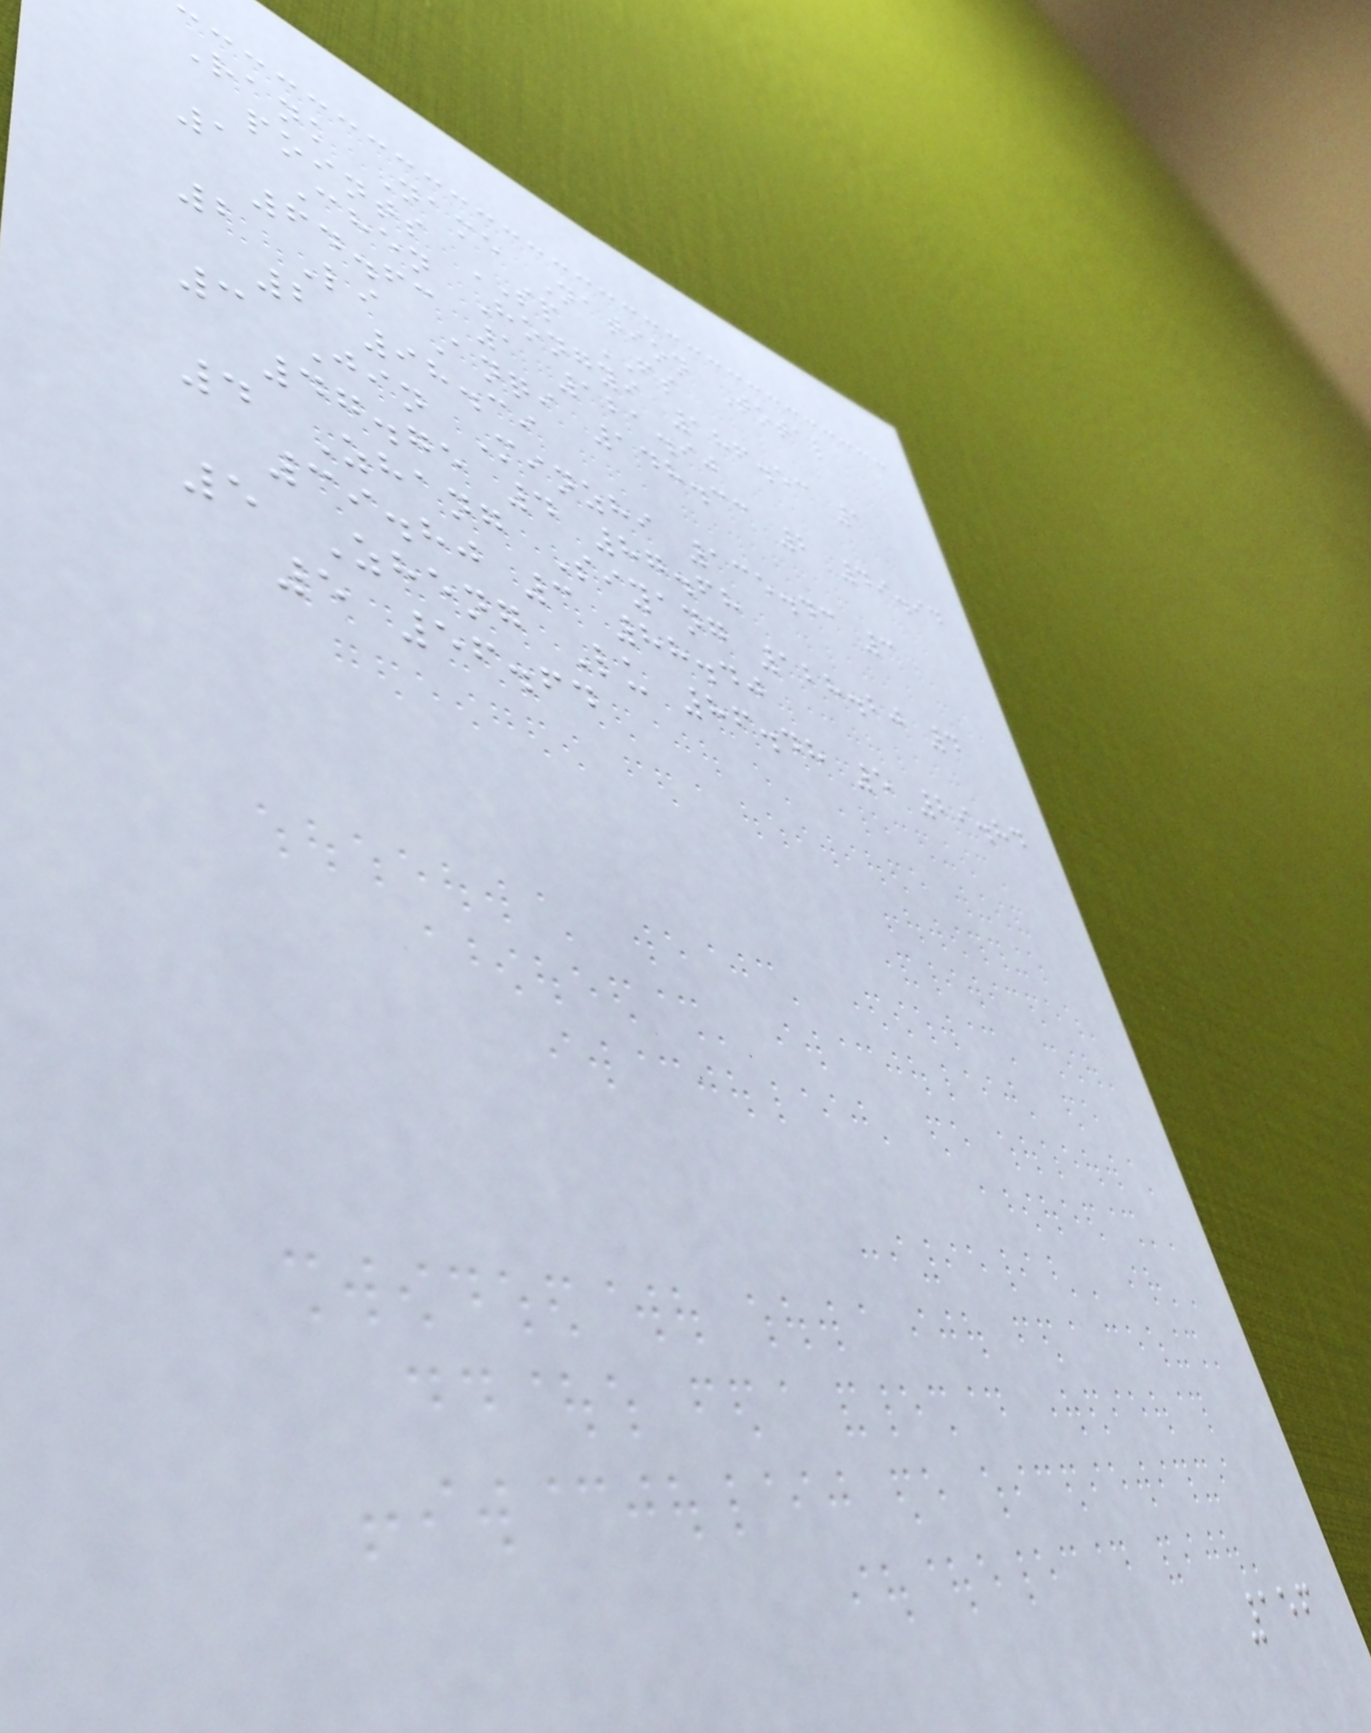Rank Name Nation Total
points SP FS
1 Chen Hongyi 186.53 1
64.63 1 121.90
2 Li Anqi 148.33 2 49.94
2 98.39
3 Jin Minzhi 135.43 3
47.75 4 87.68
4 Zhang Siyang 128.20 4
39.80 3 88.40
5 Zheng Lu 86.48 5 29.84
5 56.64
156
